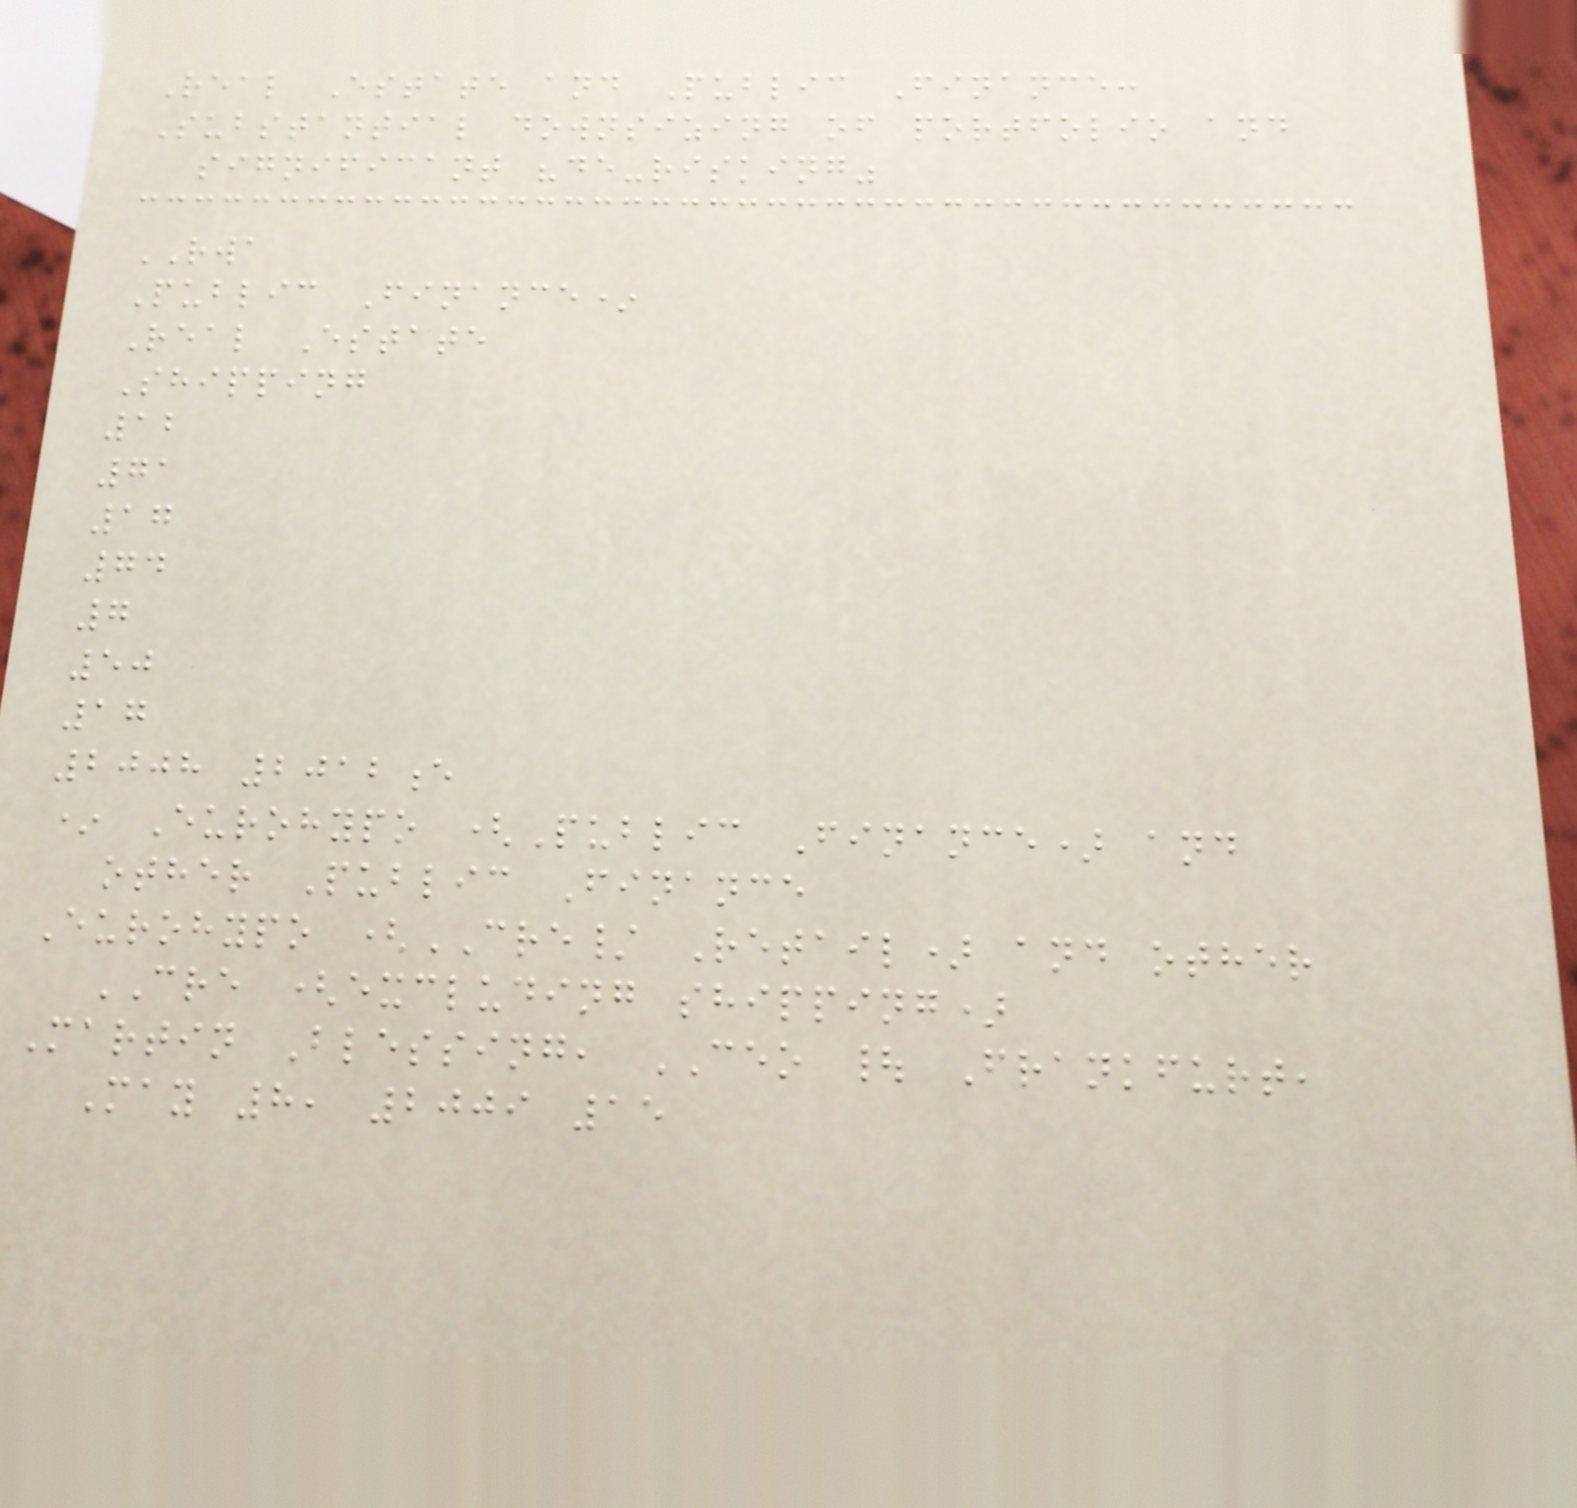Real Estate and Public Finance:
Substantial downsizing of portfolio and
significant "de-risking"
RWA
Public Finance*
Real Estate
Shipping
12
71
17
74
7
50
17
2008 2012e
* Eurohypo (Public Finance) and
other Public Finance
Eurohypo (CRE/ Retail) and other
CRE (excluding shipping)
Martin Blessing, CEO | Frankfurt,
May 8, 2009 15
